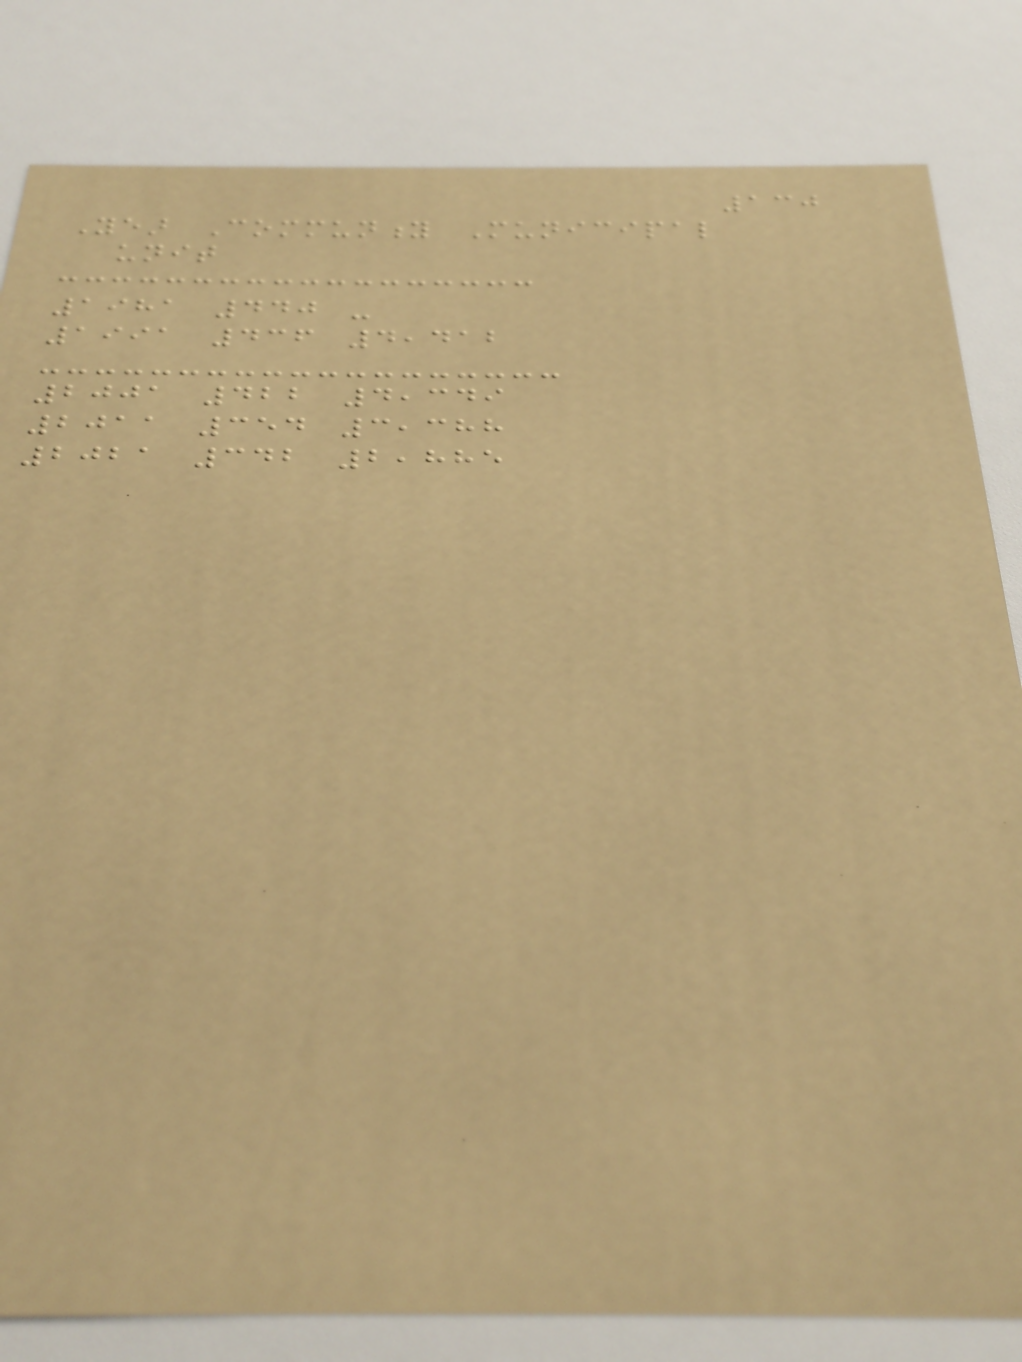130
Year Community Municipal
unit
1981 440 -
1991 436 4,412
2001 422 4,349
2011 354 3,388
2021 342 2,885
